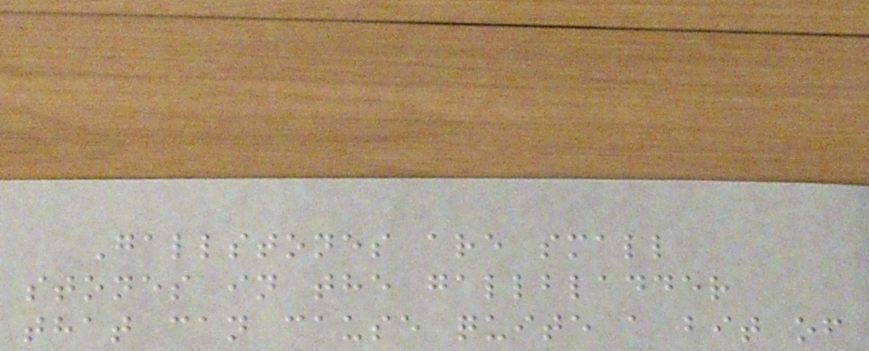Gallstones are small
stones in the gallbladder
that can cause quite a bit of
